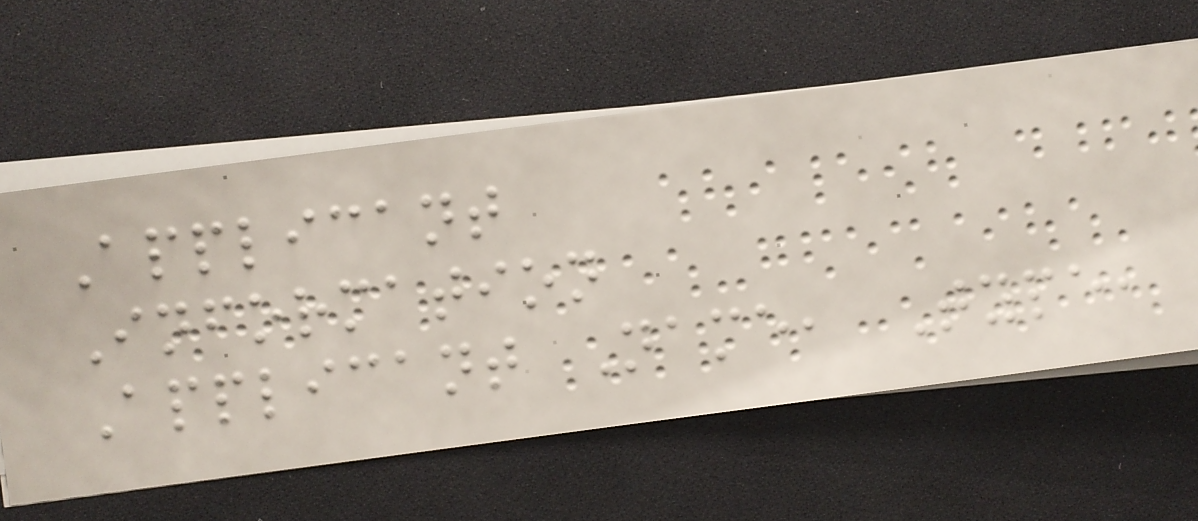Applicant
Information
Applicant Name, Type,
